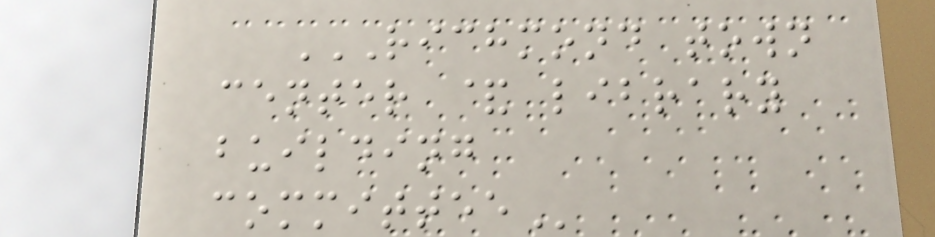RICHMOND TOWN
CENTER & LIBRARY
BUILDING
COMMITTEE
